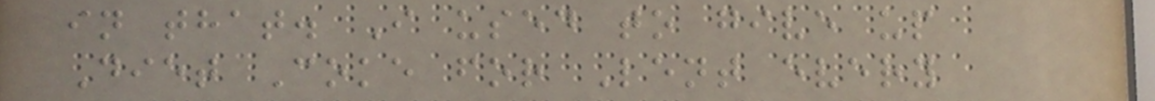in that. I used to give up
Diet Coke for Lent every
